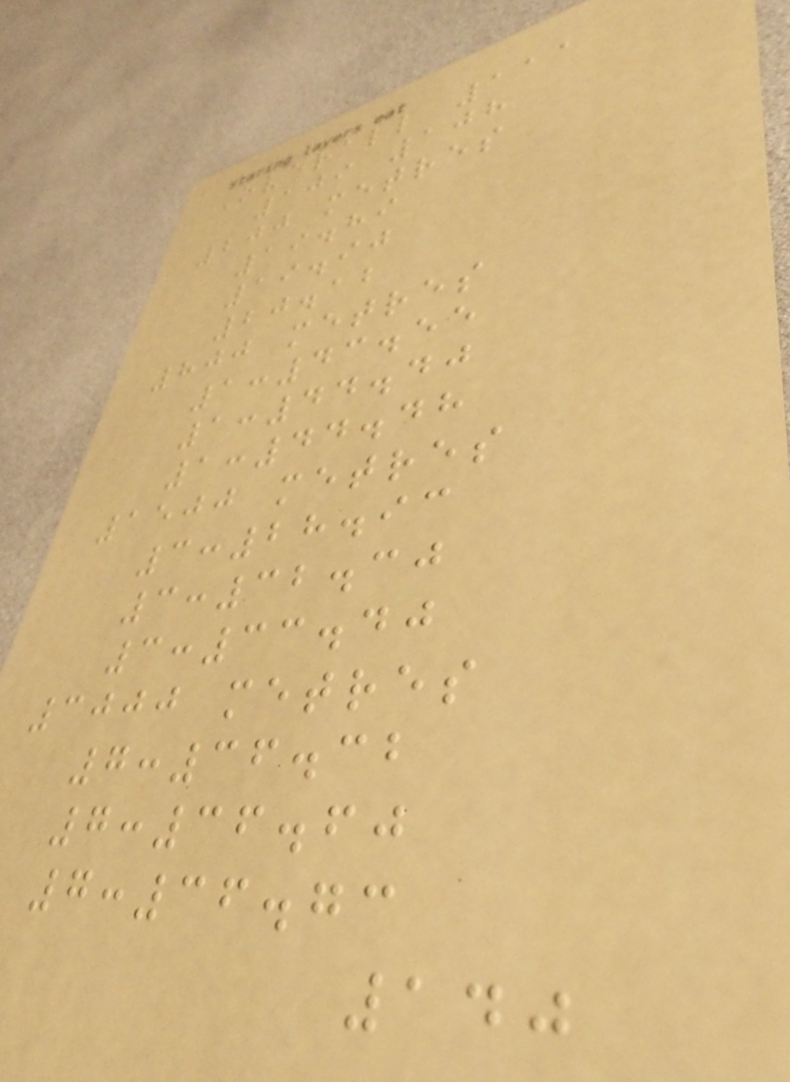Overall 111
109 108
200 metres
19.89
19.90
20.12
800 metres
1:43.55
1:44.40
1:44.48
1500 metres
3:28.93
3:32.30
3:33.40
3000 metres
7:36.32
7:36.60
7:36.73
140
